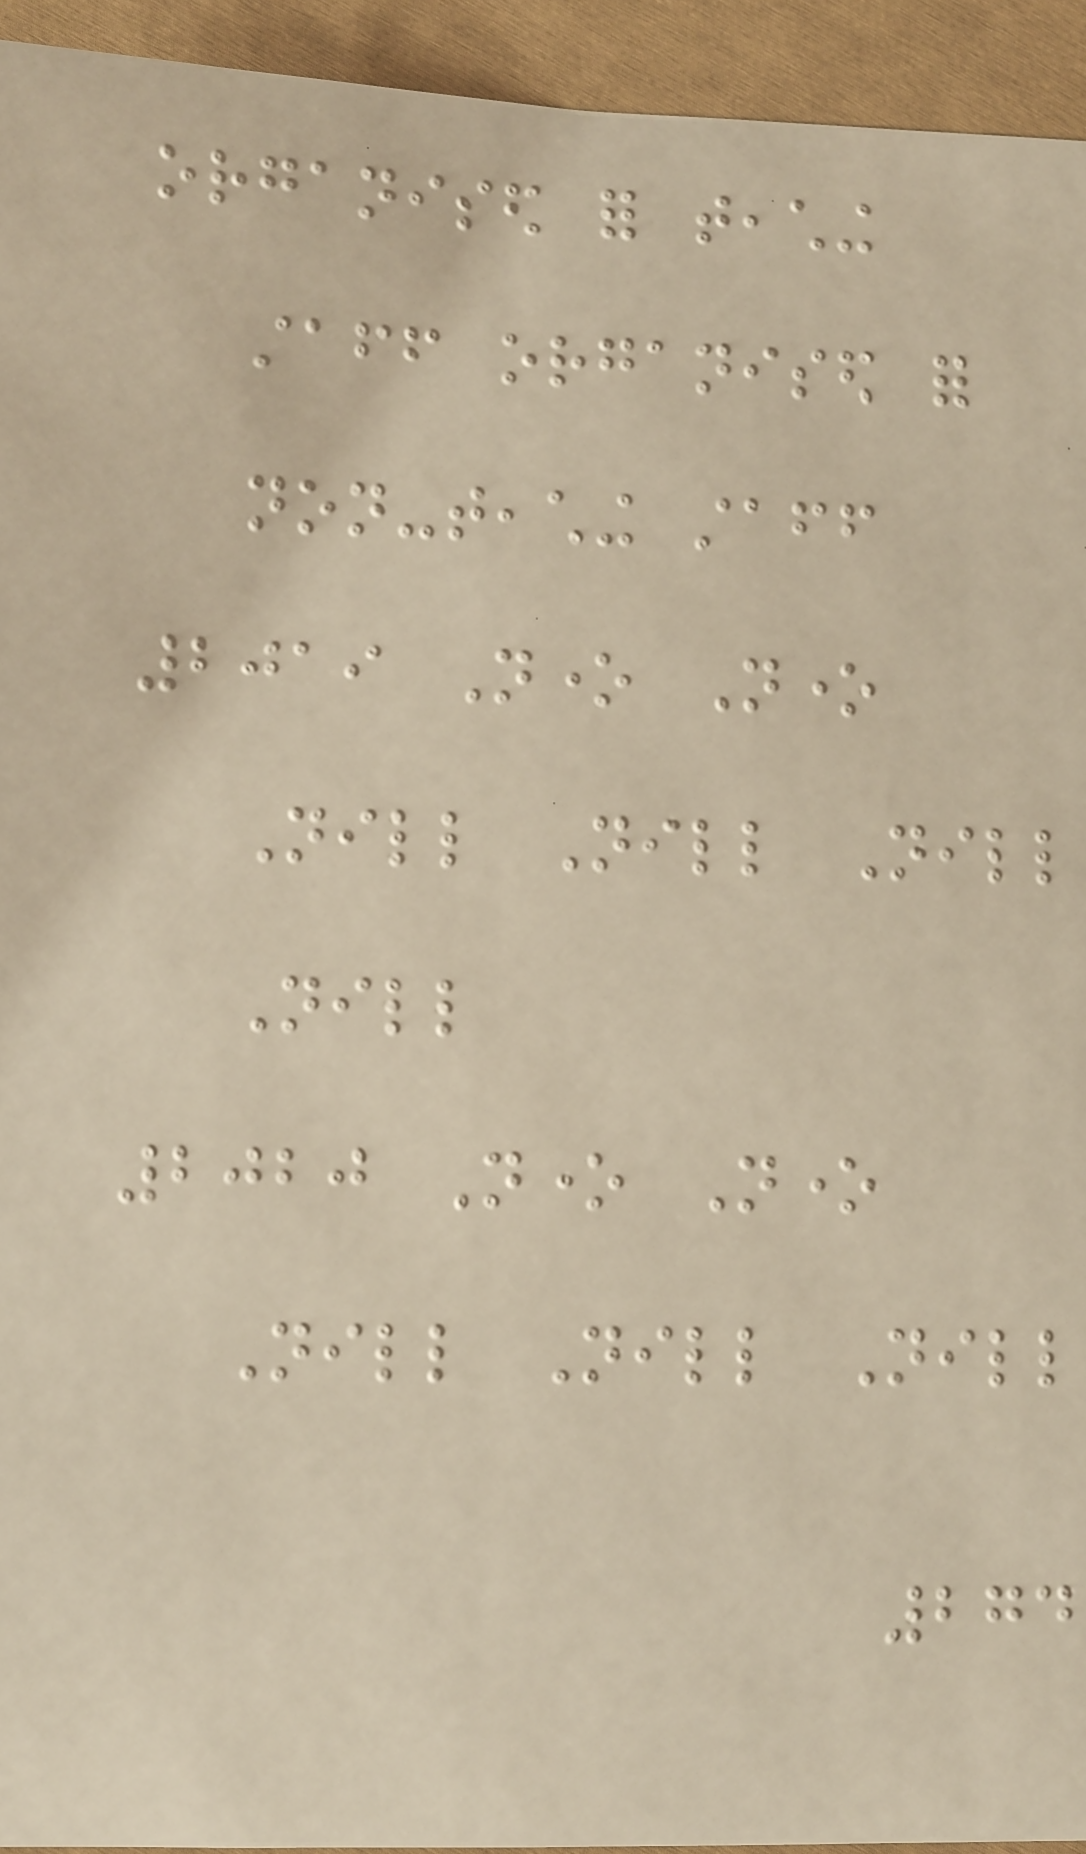organised for teaching
staff organised for
non-teaching staff
2019 None None
Nill Nill Nill
Nill
2020 None None
Nill Nill Nill
274
